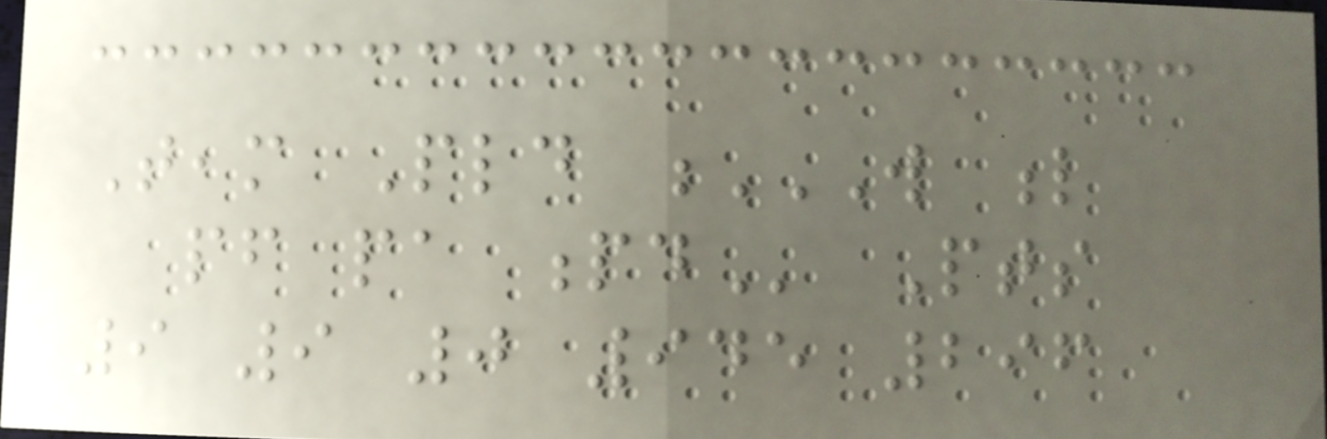Team Pld W L
PF PA PD Pts
9 9 0 945 296
